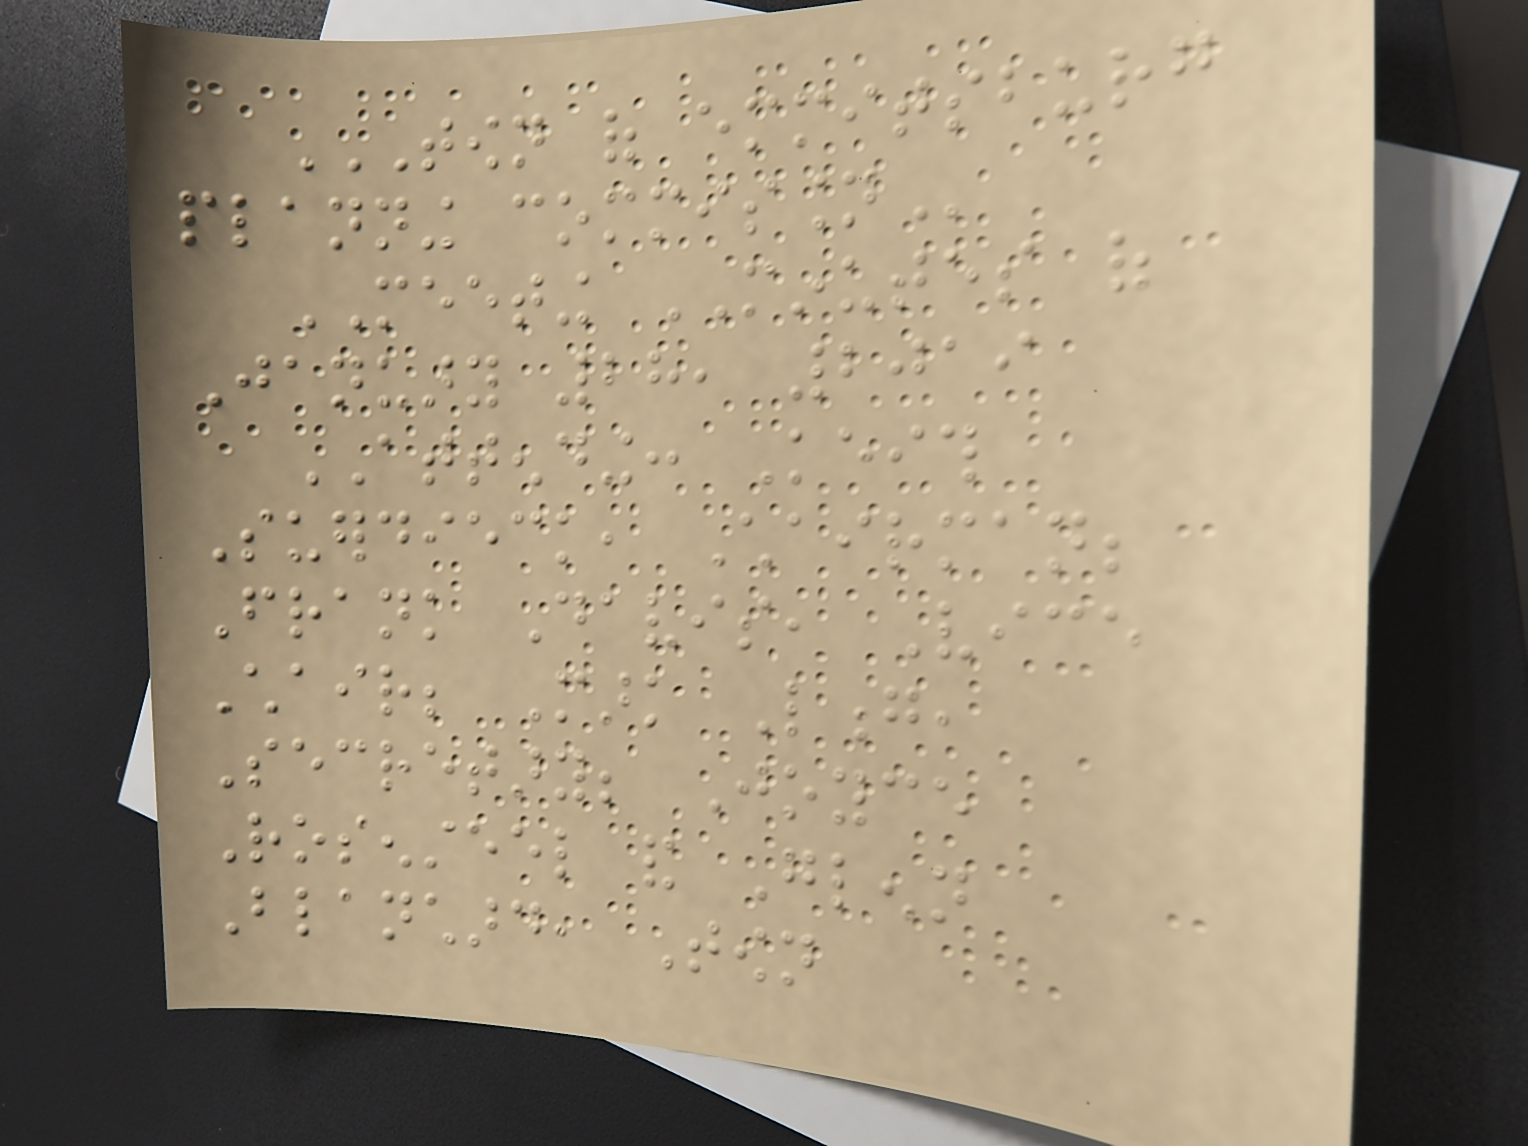TOWN OF EMMITSBURG
PLANNING COMMISSION
MEETING MINUTES of
January 28, 2019
ATTENDING: Keith
Suerdieck, Chairman;
Frank Davis, Vice
Chair; Mark Long,
Secretary; Joyce
Rosensteel and Glenn
Blanchard, Town
